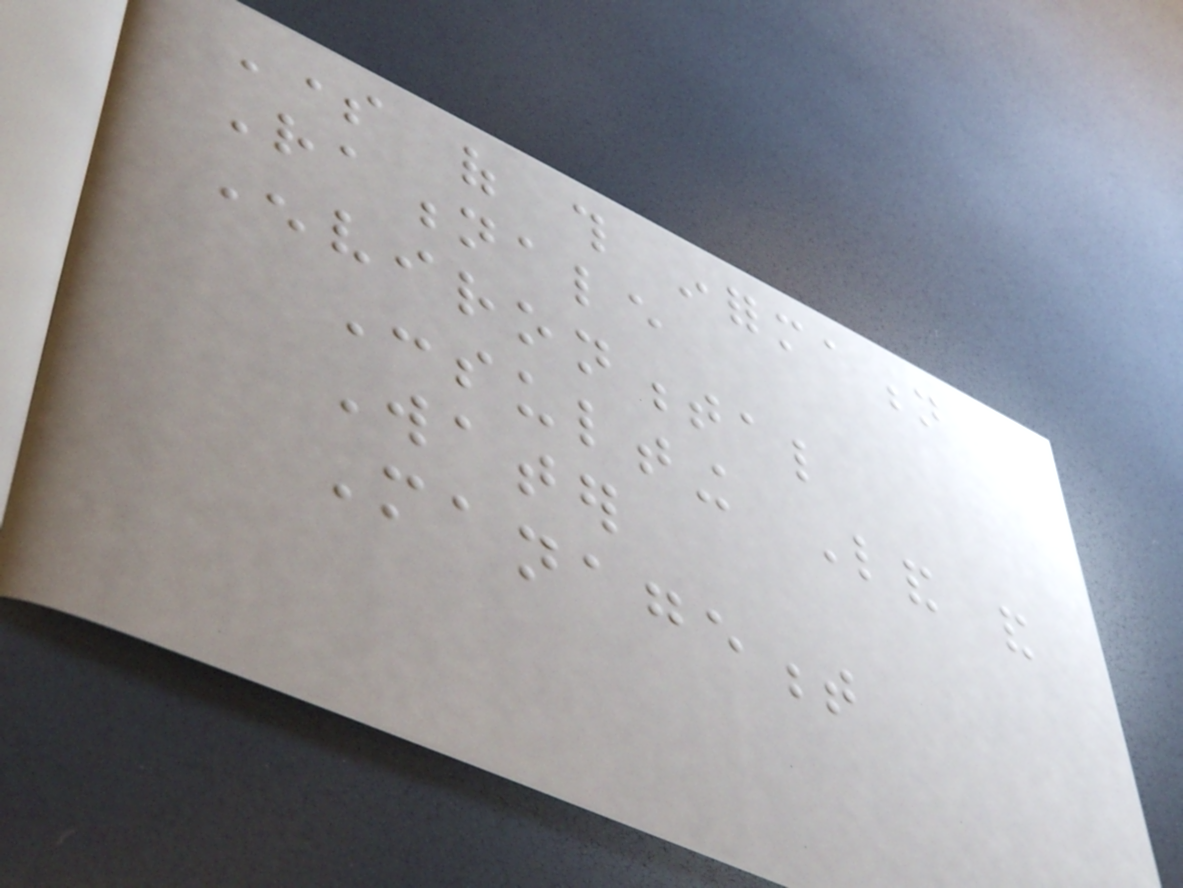Some of this information
Rationale
Environmental
Consulting Land and
Water
Management
